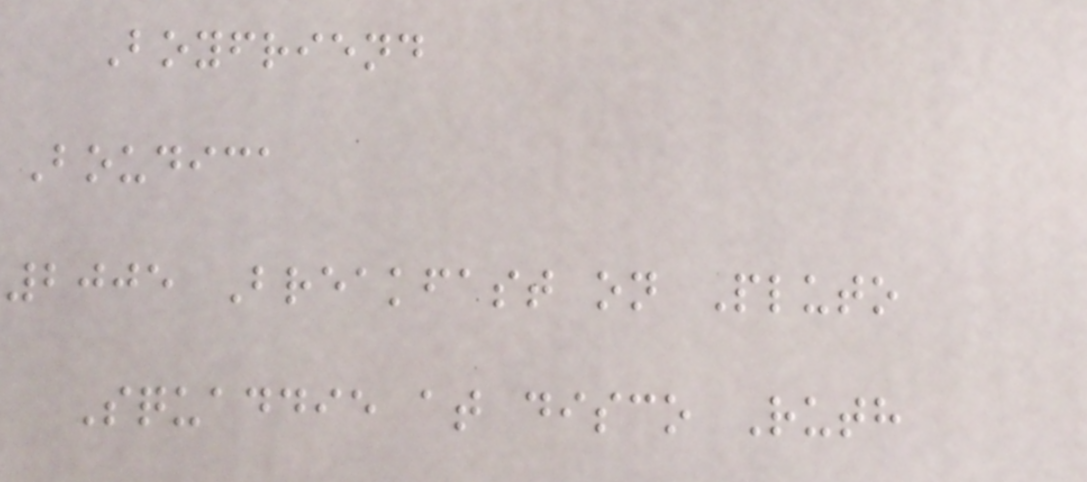Boyfriend
Boudica
2005 Breakfast on Pluto
Squaddie at disco Ruth
